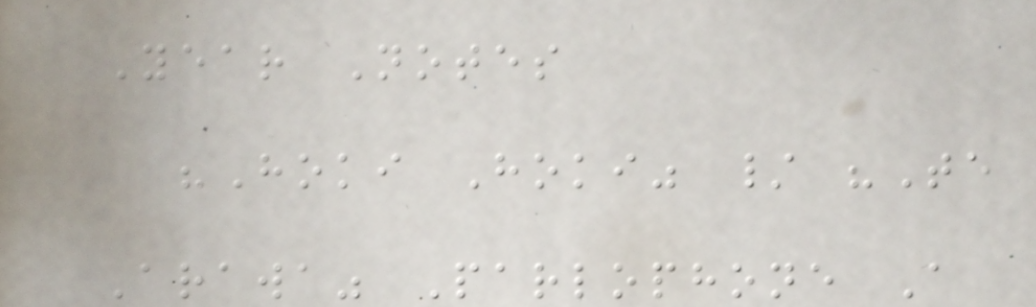Year Notes
"Hoki Hoki" / "Te
Arawa" Parlophone A
